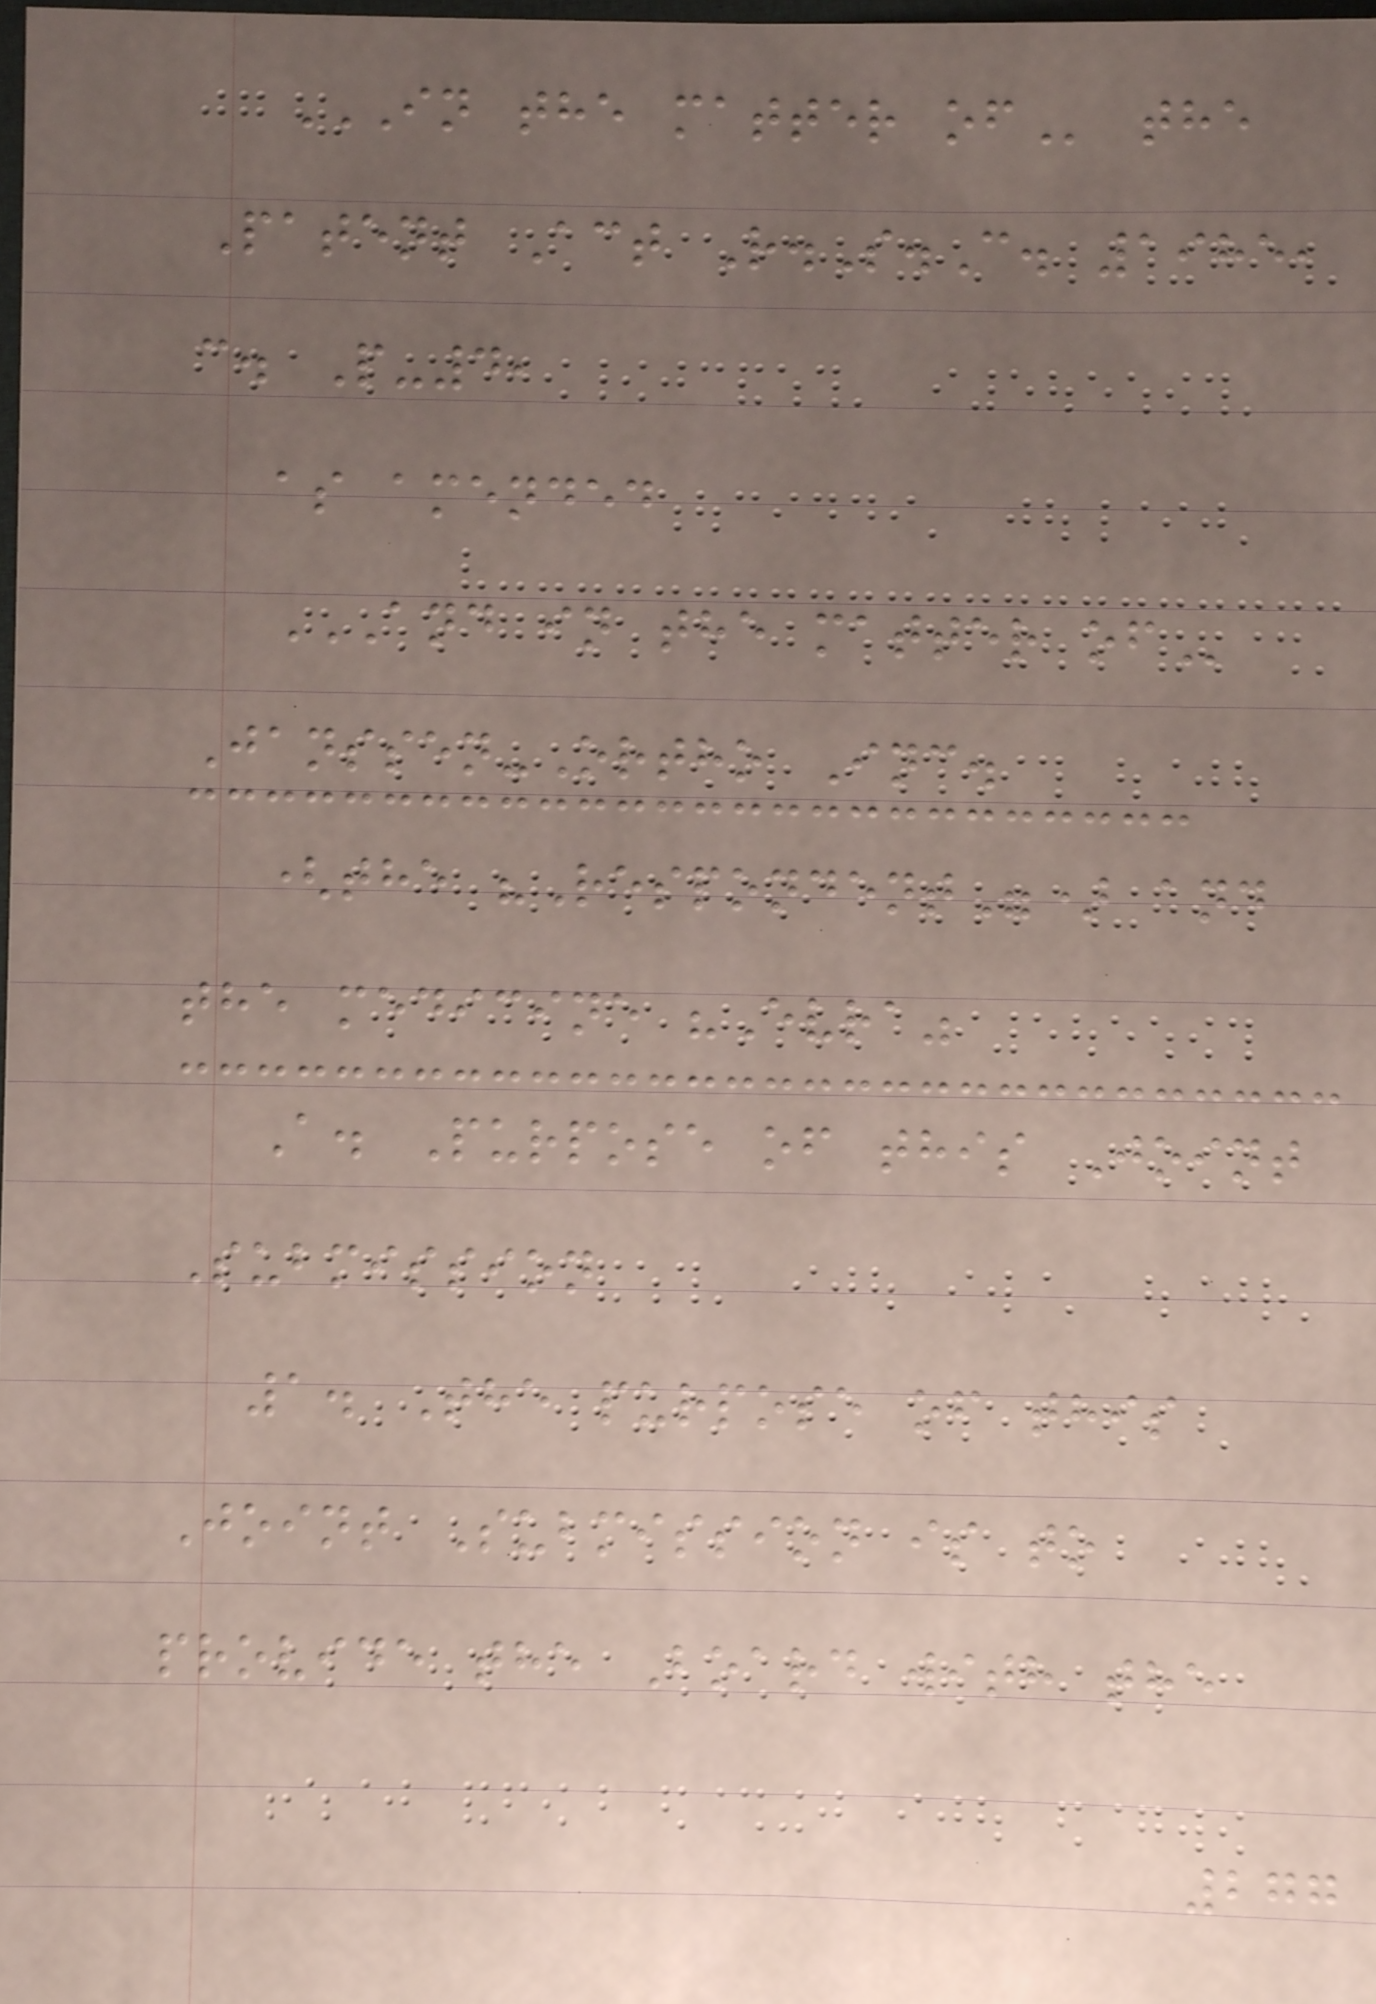IN THE MATTER OF the
Patent Act R.S.C. 1985,
c. P-4,
as amended
AND IN THE MATTER OF
Janssen-Ortho Inc.
(the "Respondent") and
the medicine "Evra"
A. Purpose of this Joint
Submission
1. The purpose of this
Joint Submission is to
provide the Board with the
277
